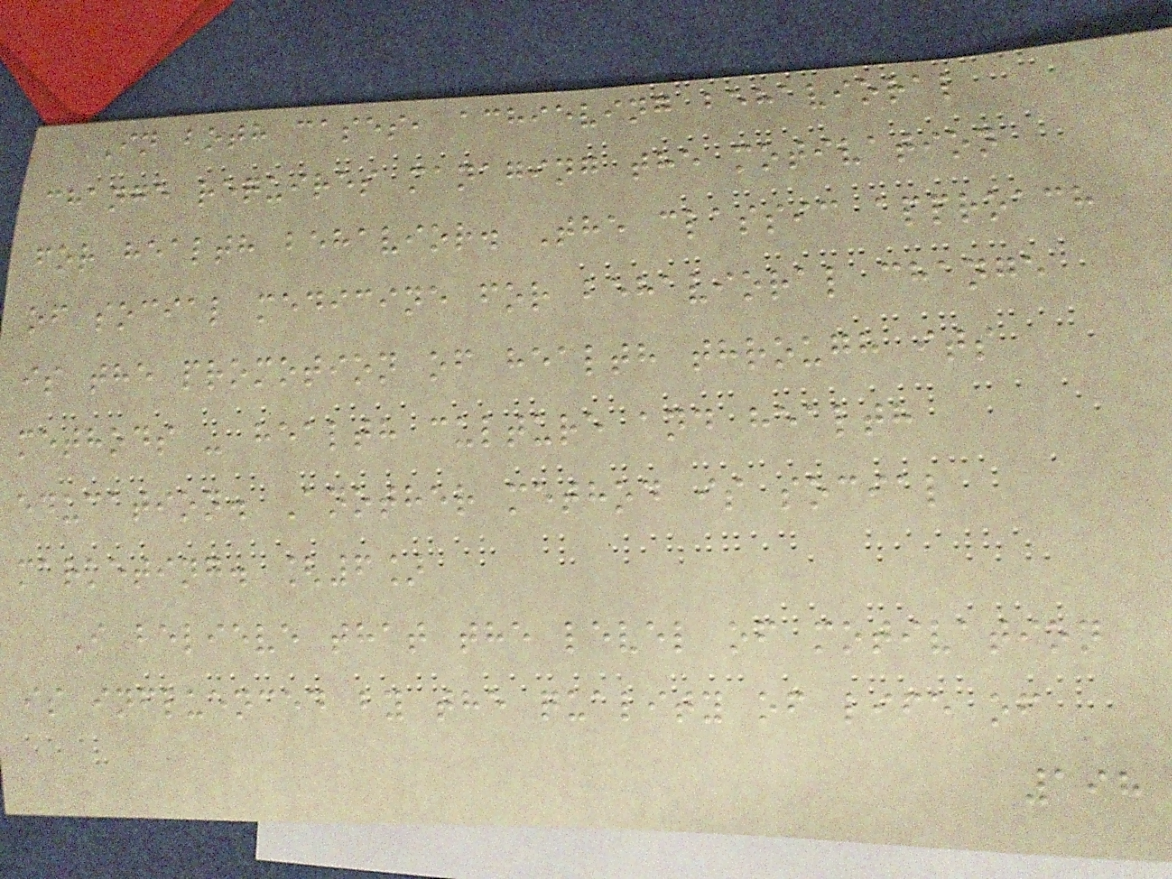In both cases, achieving behavioral
change requires managing the motivation
for health behavior. The classic approach
of social medicine for behavioral change
is the promotion of health through its
methods - health culture and health
education. Another method is social
marketing. [6]
I believe that the level of motivation
is influenced by the quality of life of
198
